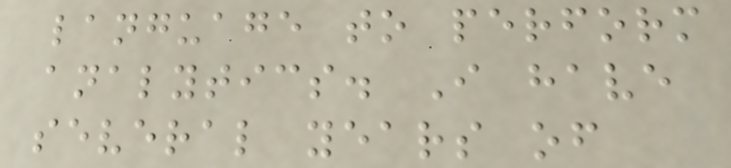language to perform
analytics. I have
several years of
